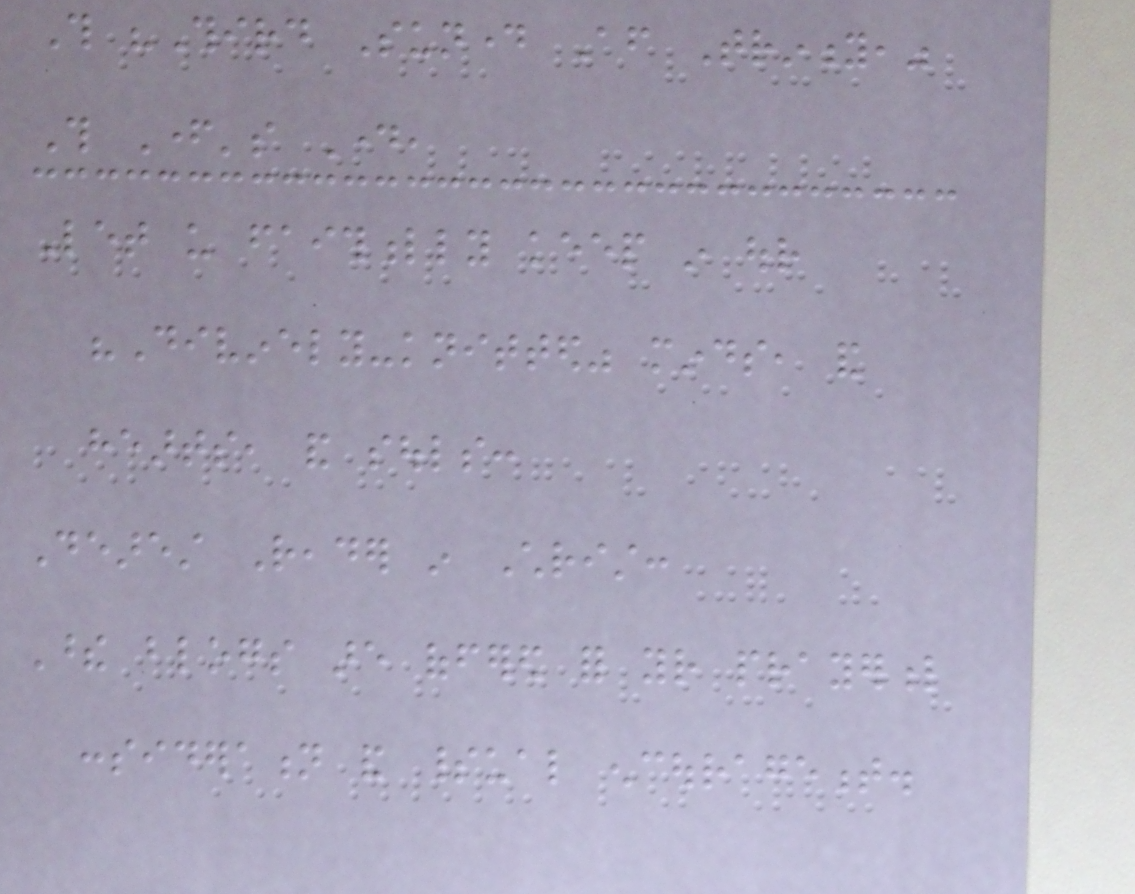This "Third Sunday After Trinity,"
This Father's Day,
Let us faithfully keep in our
"Divinely-knitted" minds, and
hearts, and souls:
Dearest Reader in Christ:
These blogs are offered for your prayerful
consideration and spiritual encouragement.
